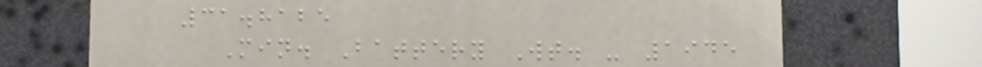31.8125
Min. Battery Wt. - 1945
